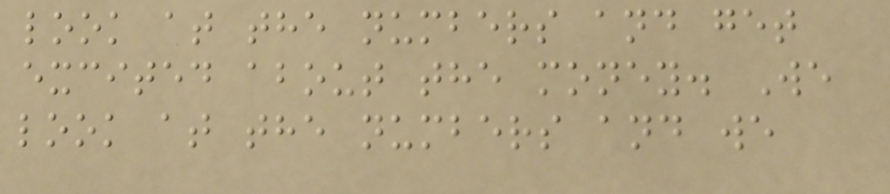look at the numbers and get
excited about the money. We
look at the numbers and we
